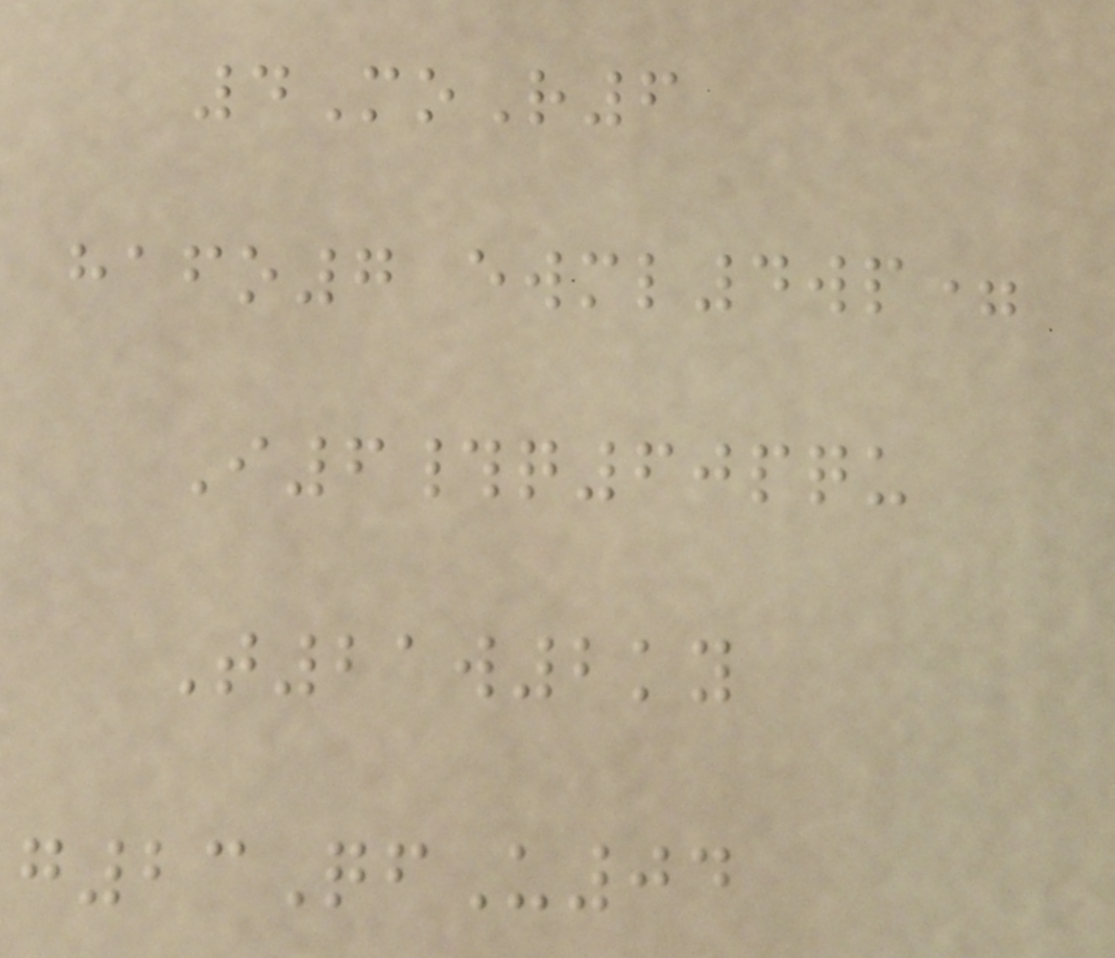4MoR6
hafo7 ewml4wp=
I6#q60pqu
T21w2ky
g23QfU04
